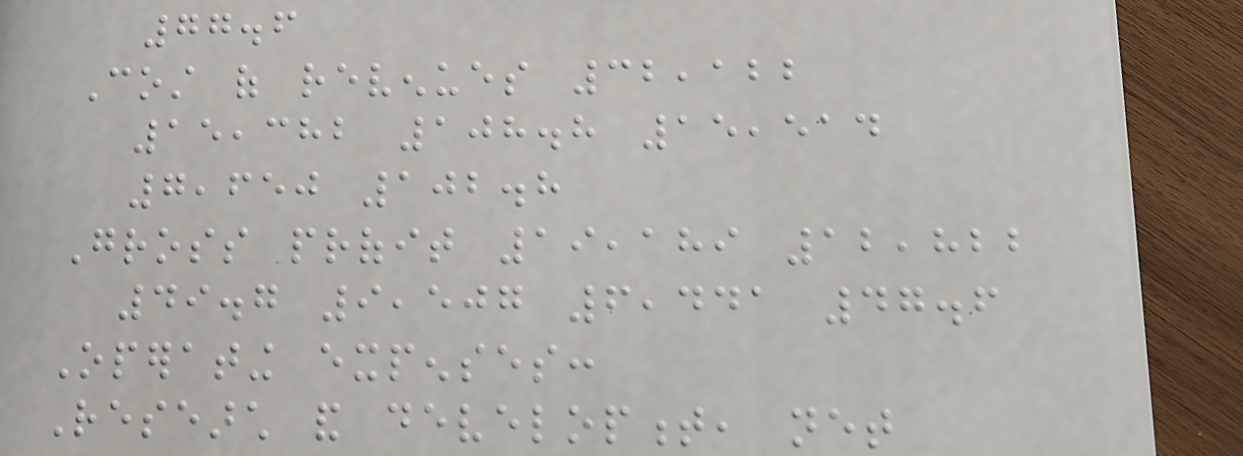77.6
Cost of revenues 32,122
15,382 108.8 15,514
7,650 102.8
Gross profit 19,189 12,822
49.7 9,507 6,441 47.6
Operating expenses:
Research and development, net
